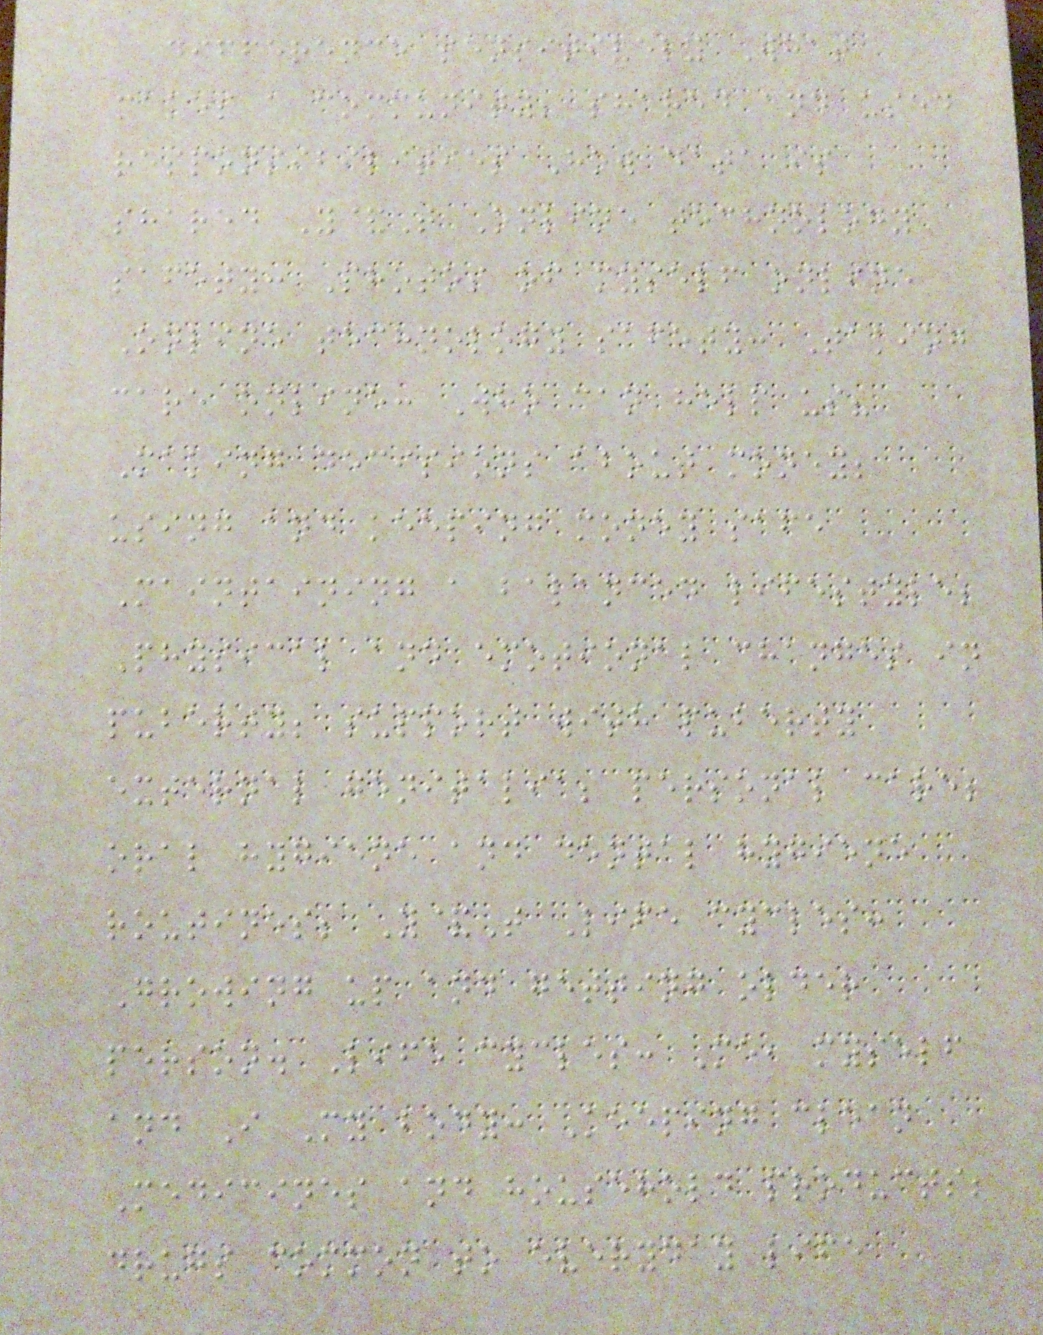difference sensitively What
makes a community; shared and used
responsibilities How data is
shared Y&T Online technology
safety: Photos of myself online
Online technology safety: Taking
care online: Who can help us?
Making decisions about money;
using and keeping money safe
Maintaining a balanced lifestyle;
Physical and emotional changes in
puberty; support with puberty
external genitalia; personal care;
oral hygiene and dental hygiene
routines; Y&T Life cycles:
Growing up and getting older
person. Life cycles: Me, myself
and I My body: Keeping clean
Medicines and household products;
drugs common to everyday life
